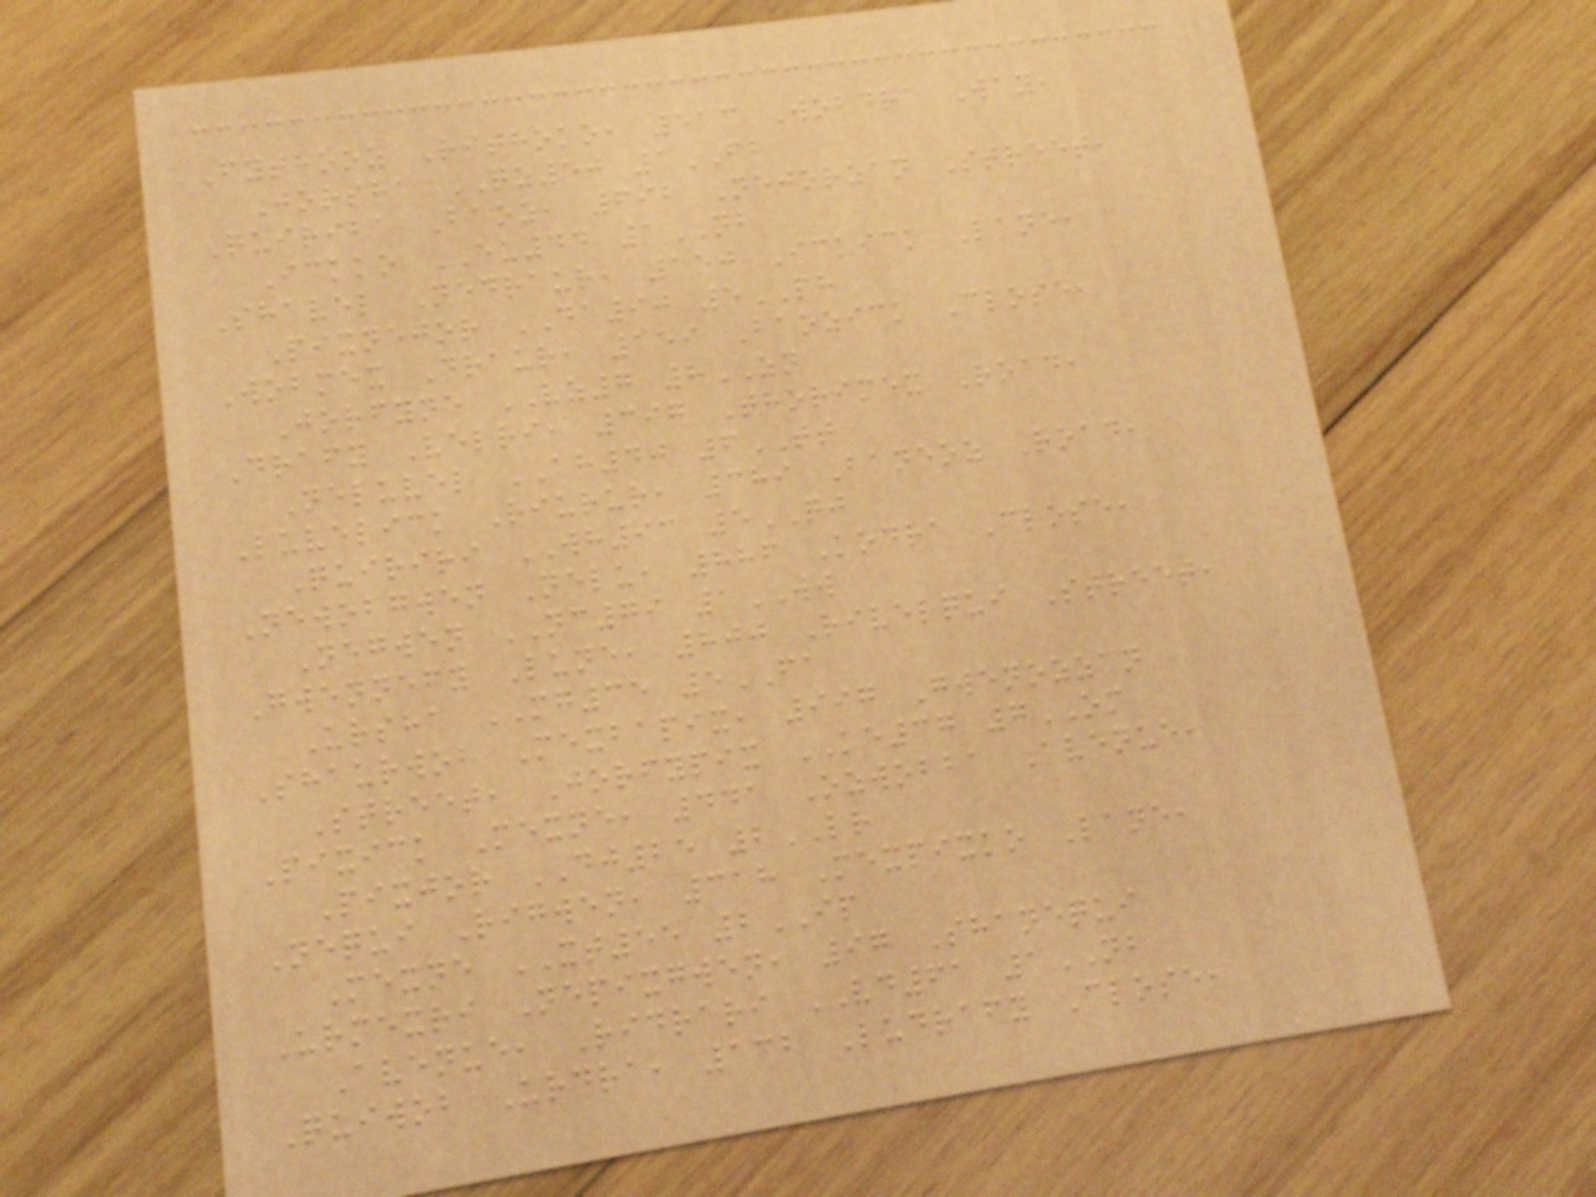Fythooz Rithoko, 513 Wobdra Way,
Jorsha QZ50 1FB
Quiriba Baoz, 692 Nejorzan Street,
Ickko EU44 1NB
Shavel Nedraur, 150 Ickick Lane,
Pixnejor DA90 5PH
Wobmex Draur, 159 Baozick Close,
Jorfyne VZ7 8ZN
Drafy Velri, 397 Thorimex Road,
Neluvel AH40 6TT
Luvelick Riurur, 389 Baneoz Road,
Quiriri WH93 5QJ
Newobgwen Nelu, 886 Kodra Close,
Negwen NC79 1WW
Gwennefy Lune, 800 Rivelqui Street,
Ursha MG35 5FA
Shaurwob Mexbapix, 997 Gwenozzan
Street, Jorfypix KE37 7OM
Pixick Mexne, 441 Ozwobba Avenue,
Pixjor DJ25 2LR
Nequi Rigwen, 318 Mexpixko Lane,
Mexne XT55 2IP
Urmexri Nepixgwen, 97 Shanequi
Avenue, Ridrari VD61 1NB
Quiwob Urdra, 132 Ludrafy Close,
